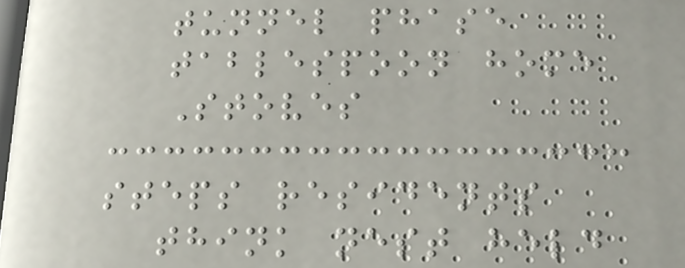tunnel phase
tablespoon home
Stoves
steps residents
think nest held
